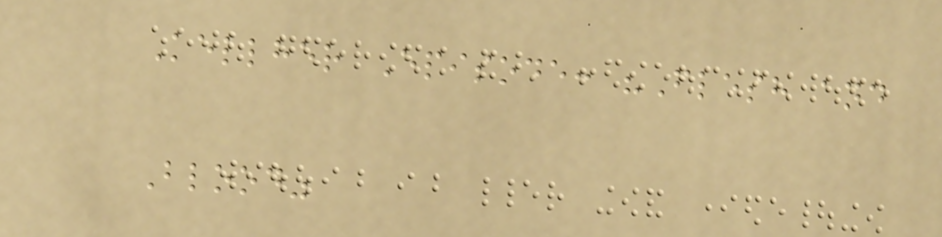Kellher Episode: "Flesh and
Blood"
